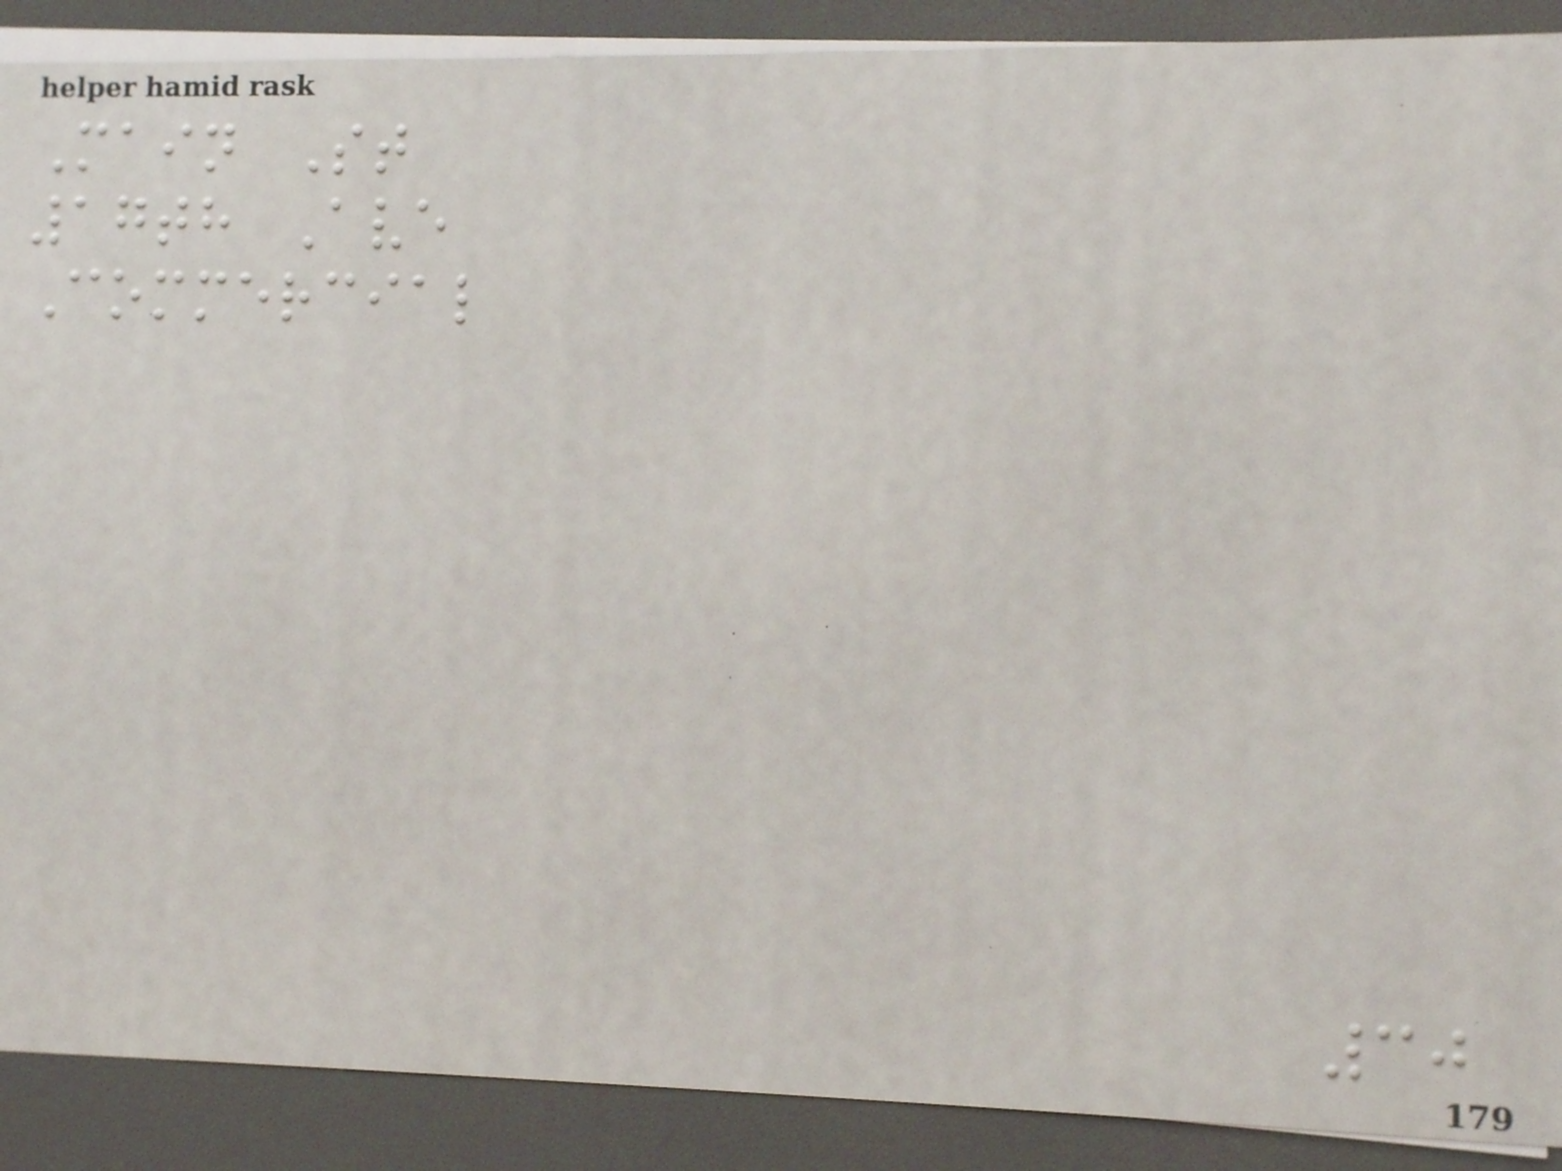Main St
17th Ave
Commercial
30
